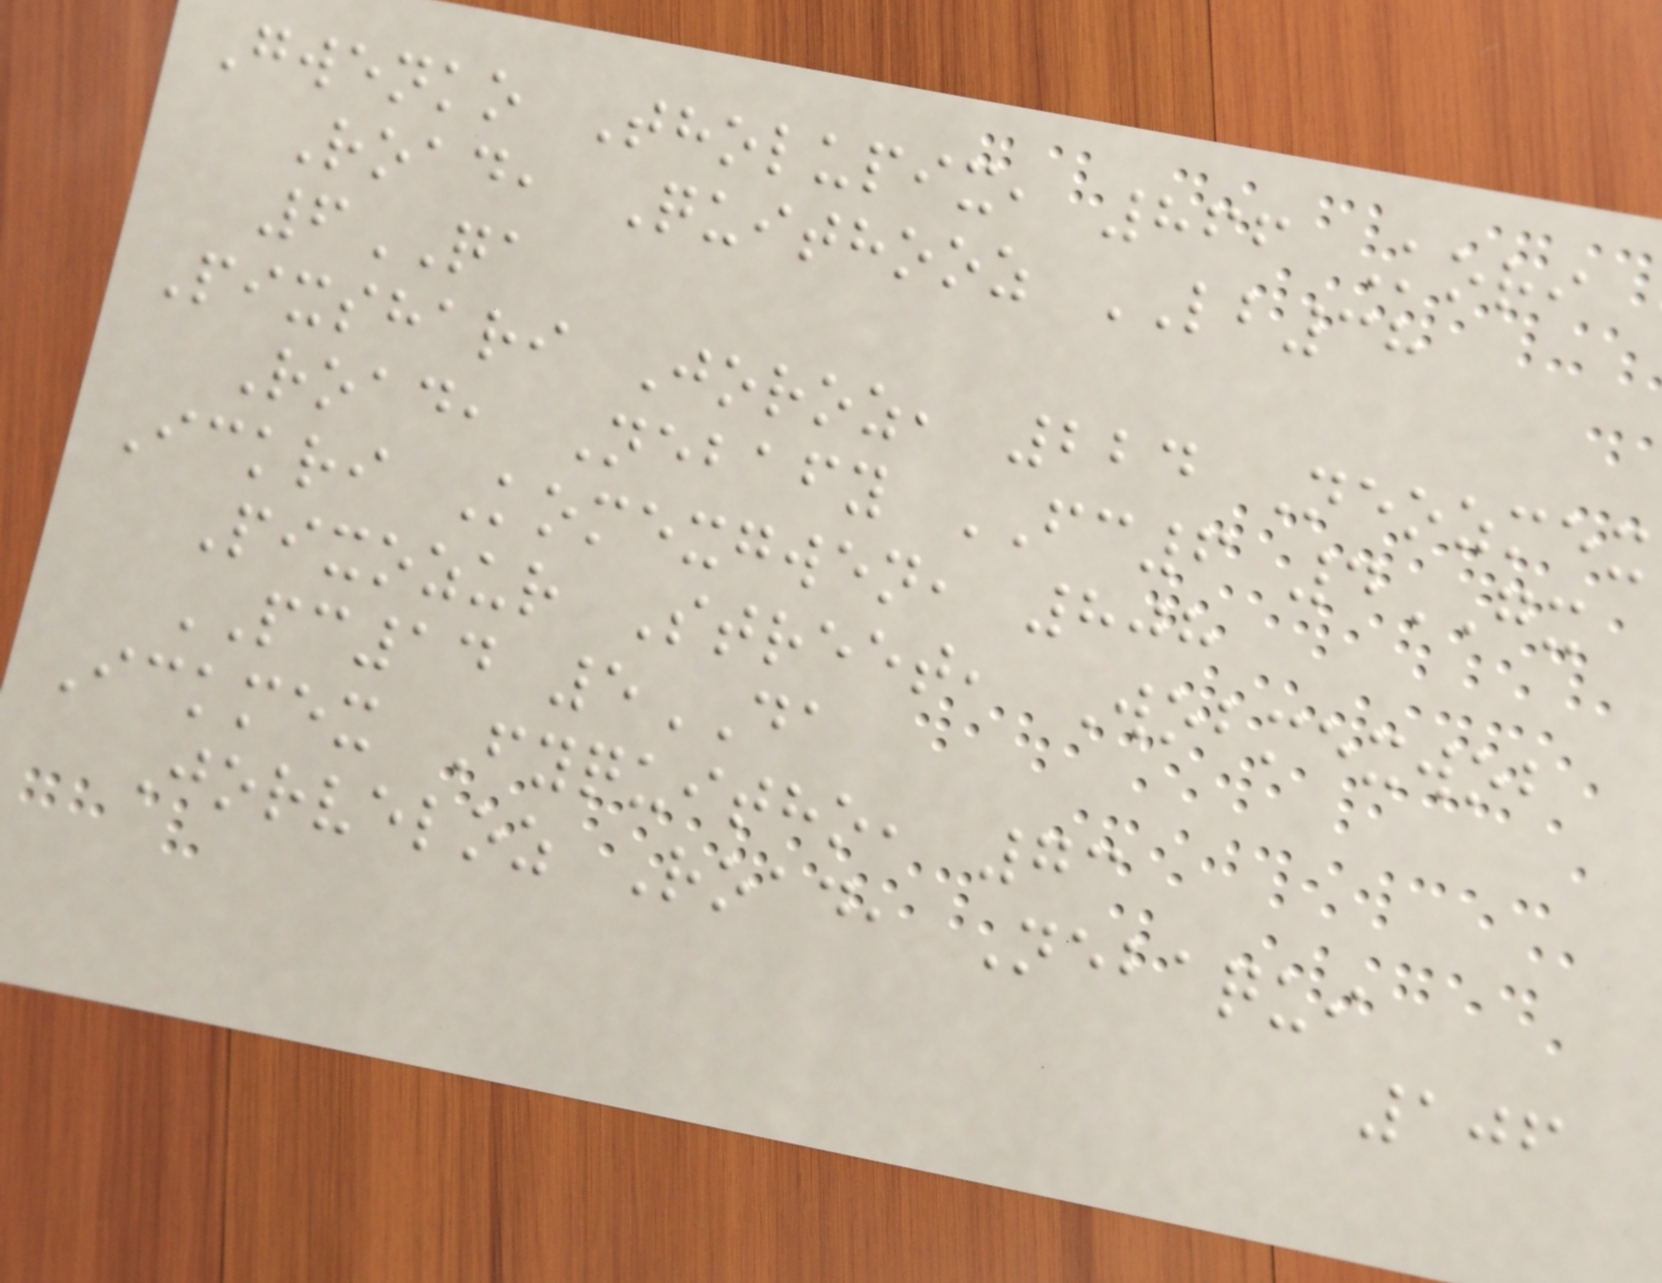Gwenko Tholupix, 866 Kori
Road, Quithooz LB38
6QA
Pixshari Joroz, 224 Neozmex
Road, Nebafy FC6 4GX
Ickri Komexgwen, 808
Pixozur Street, Wobmexwob
PC14 5DA
Ickmex Fyquitho, 73
Jorveloz Road, Nebaqui
106
